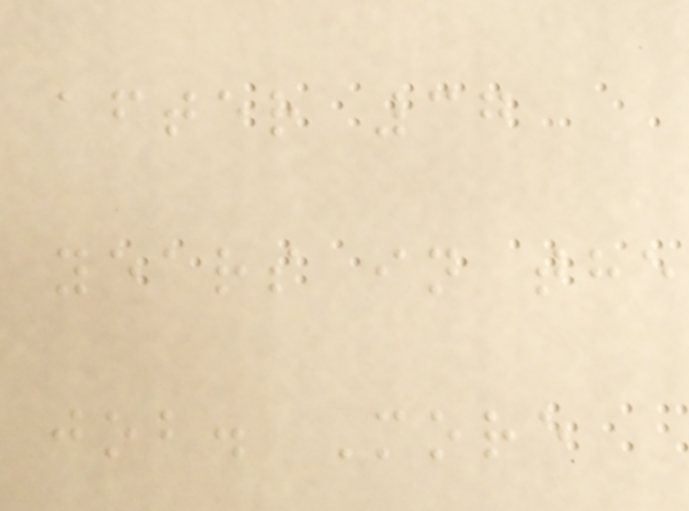after 37
years in the
job. More
